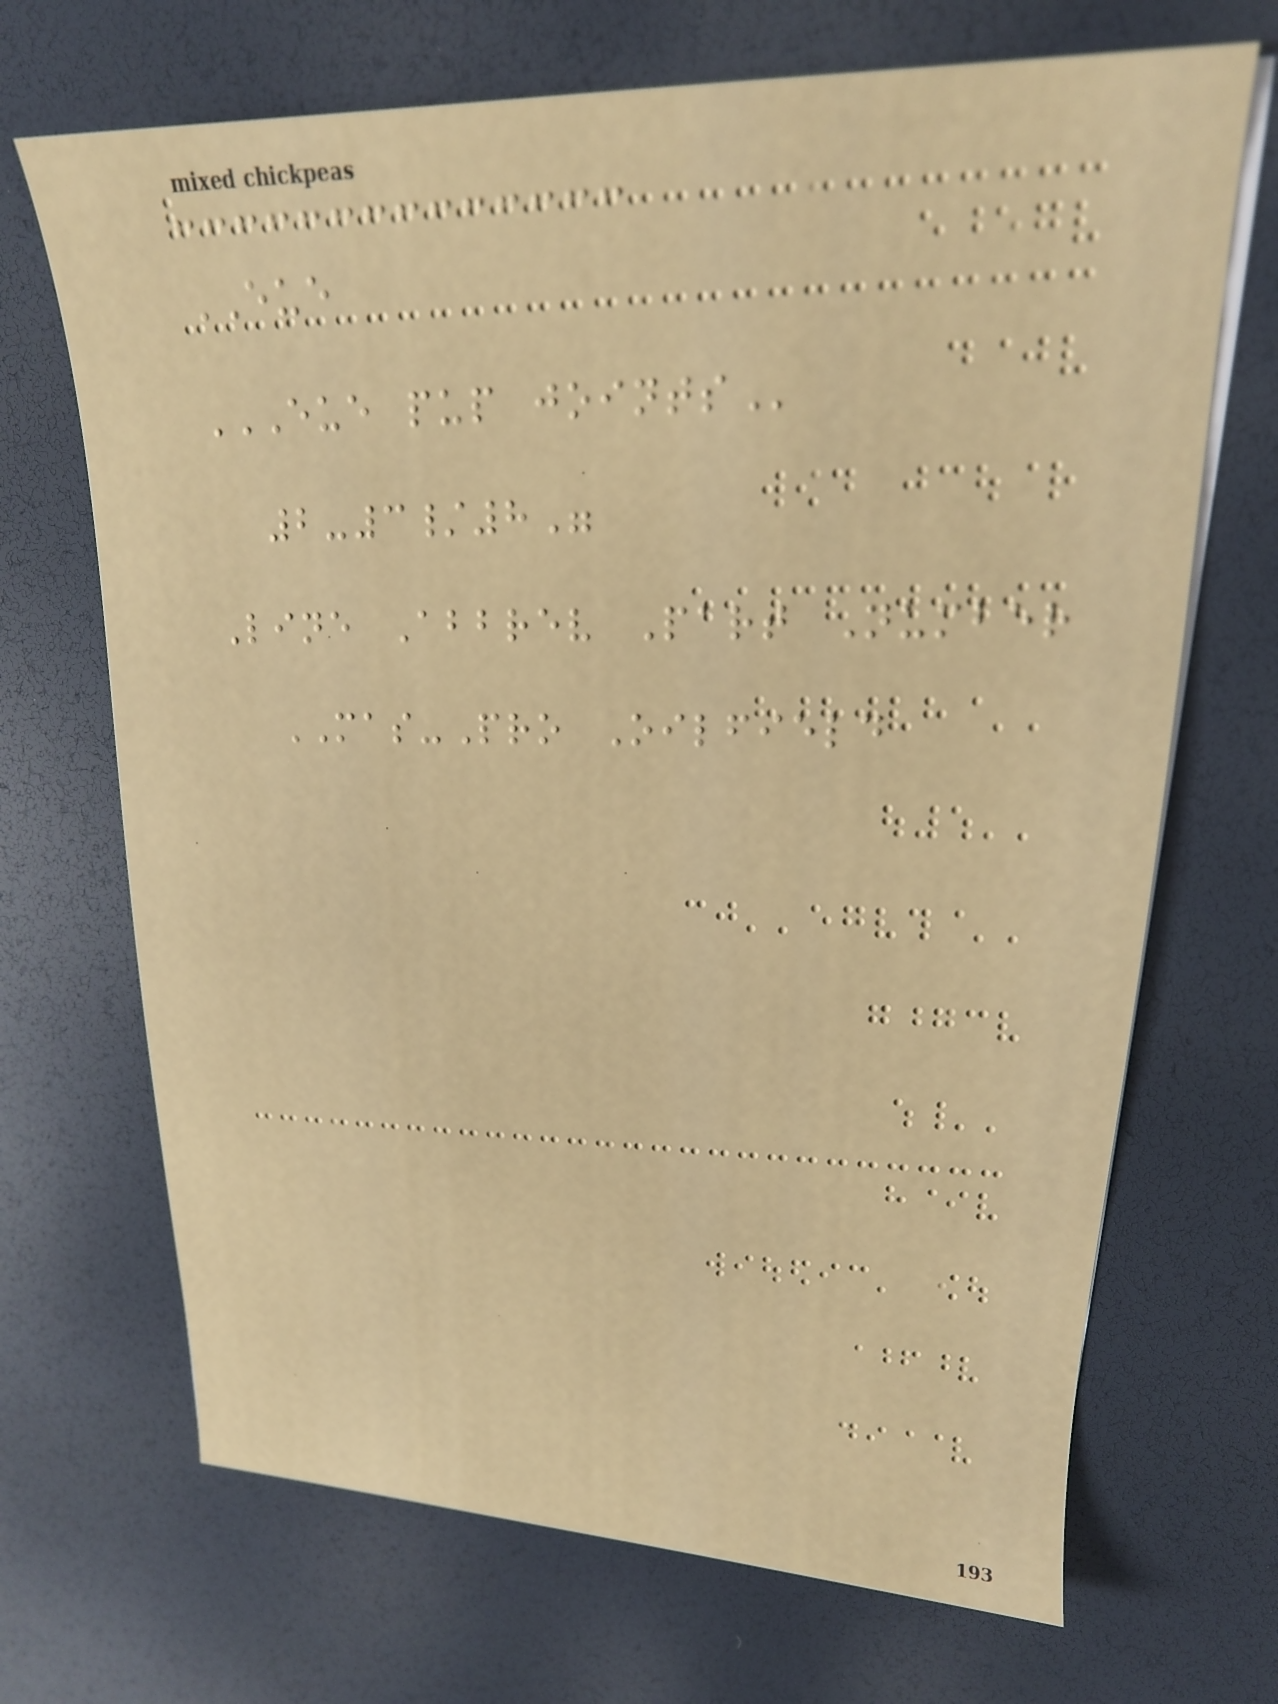EUE
EUE PUP JOINTS
2-3/8"
Line Abbrev Part Number
MAS-Pro Oilfield
